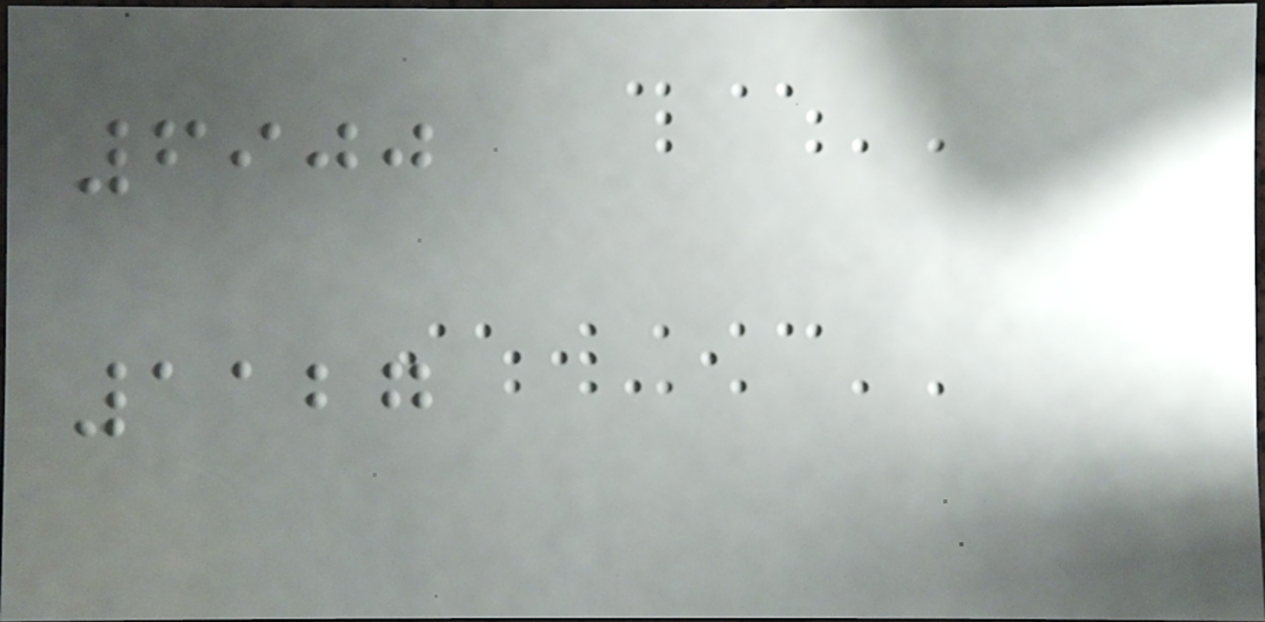6900
1127
